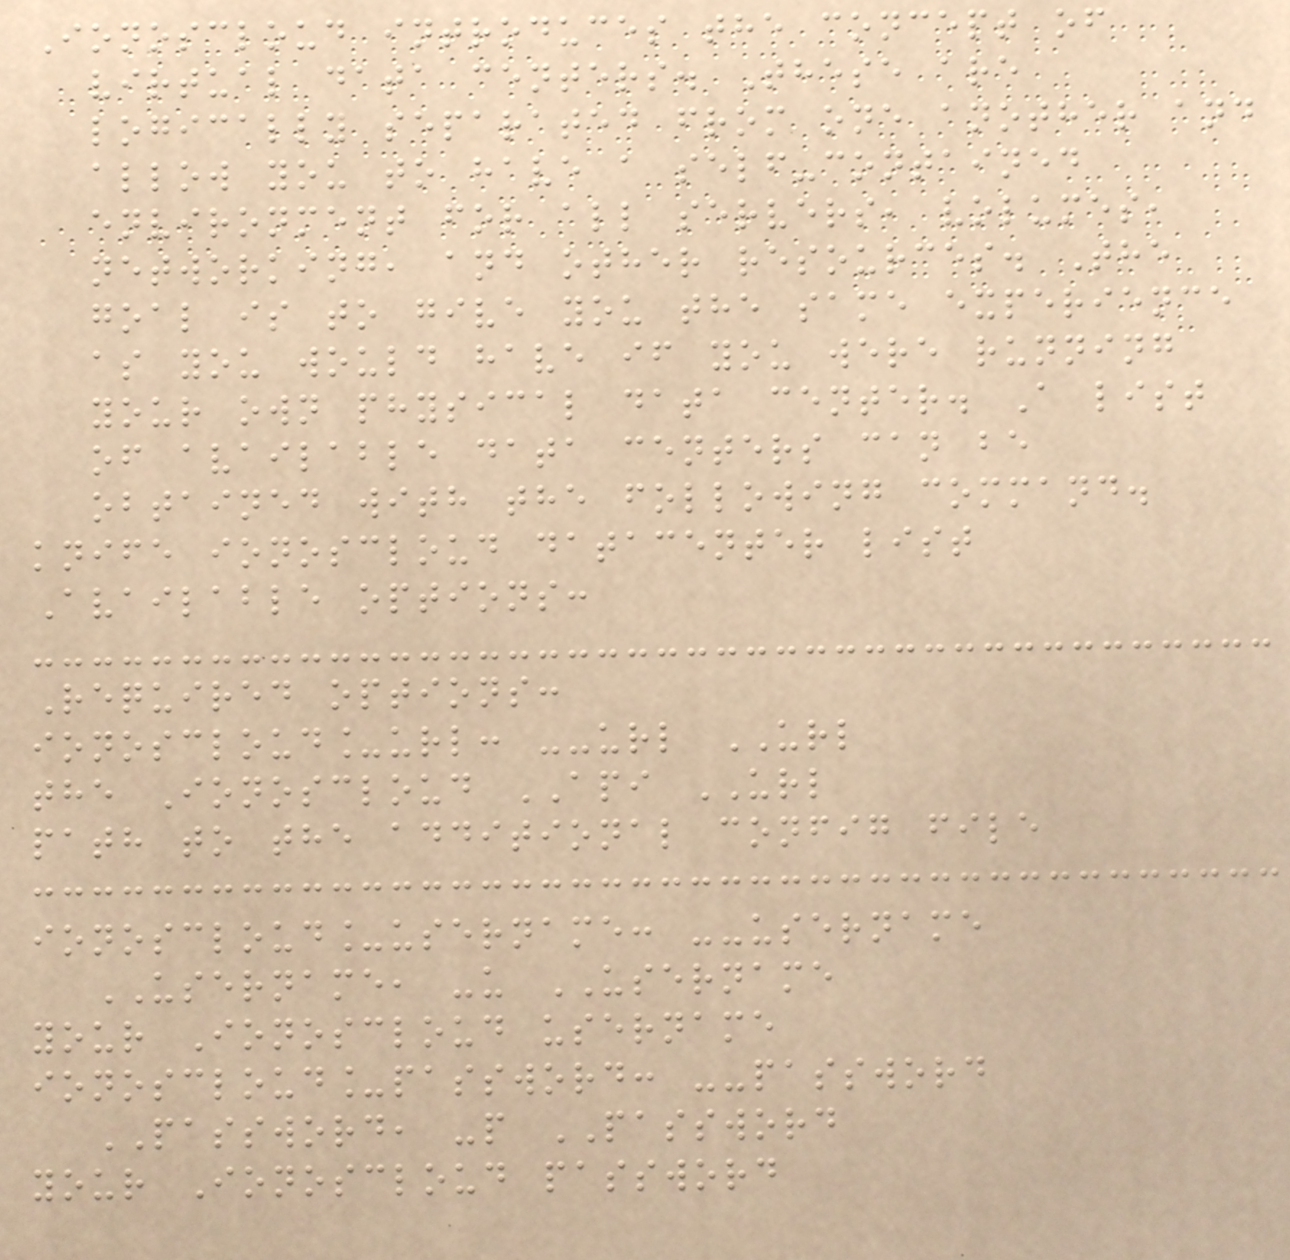Ionoscloud introduces the concept of
virtual data centers. These are
logically separated from one another and
allow you to have a self-contained
environment for all servers, volumes,
networking, and other resources. The
goal is to give you the same experience
as you would have if you were running
your own physical data center. A list
of available data centers can be
obtained with the following command.
knife ionoscloud datacenter list
Available options:
Required options:
ionoscloud_url: --url URL
the Ionoscloud API URL
path to the additional config file
ionoscloud_username: --username
USERNAME, -u USERNAME
your Ionoscloud username
ionoscloud_password: --password
PASSWORD, -p PASSWORD
your Ionoscloud password
